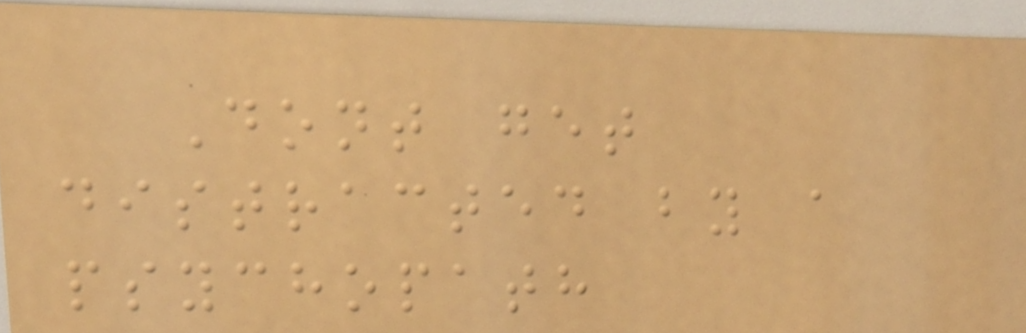Dont get
distracted by a
psychopath
